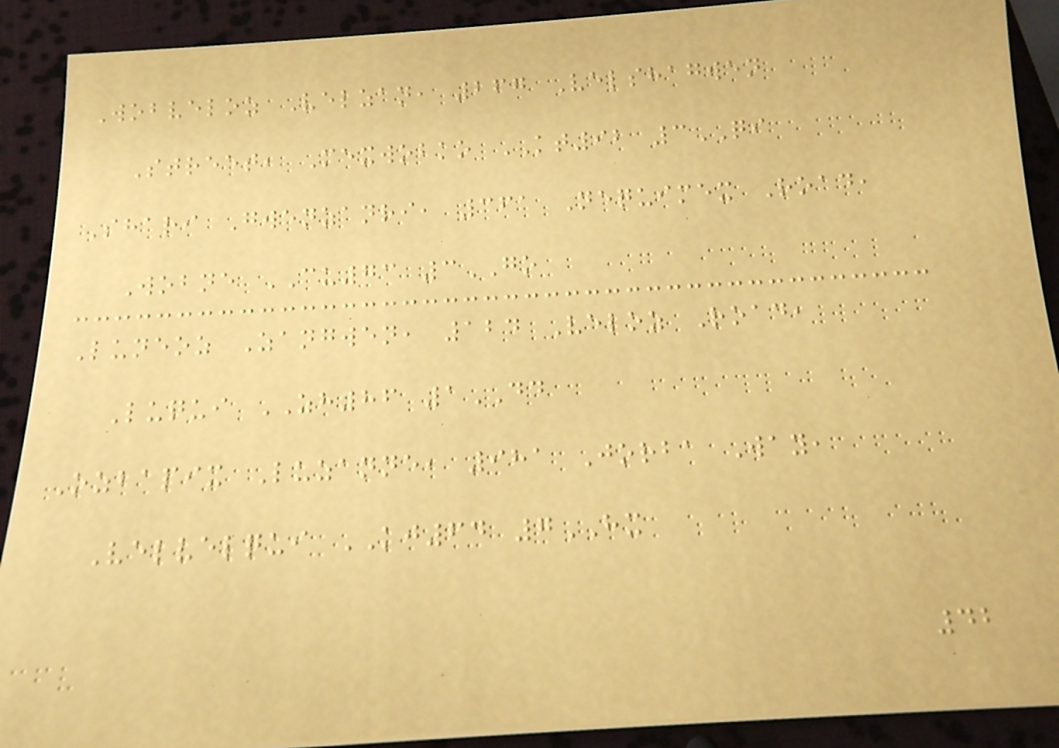Wobveloz Velzan, 267 Velshagwen
Street, Mexwobko KT92 3QI
Shari Gwenzanri, 361 Nequimex Road,
Wobne CU73 3GO
Luneoz Zangwen, 124 Veloz Road,
Luqui ZH86 1DD
Ozbapix Luzanne, 981 Jorba Way,
Velvelqui KJ64 7HX
42
